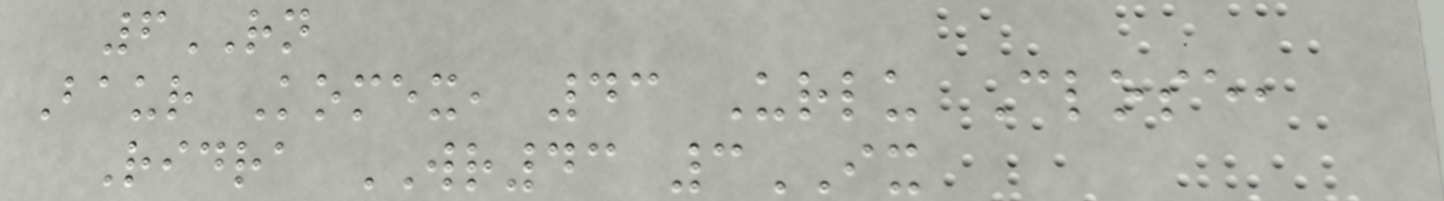6RN
Baur Komex, 43 Urlu Close,
Ridra WR43 3IX
